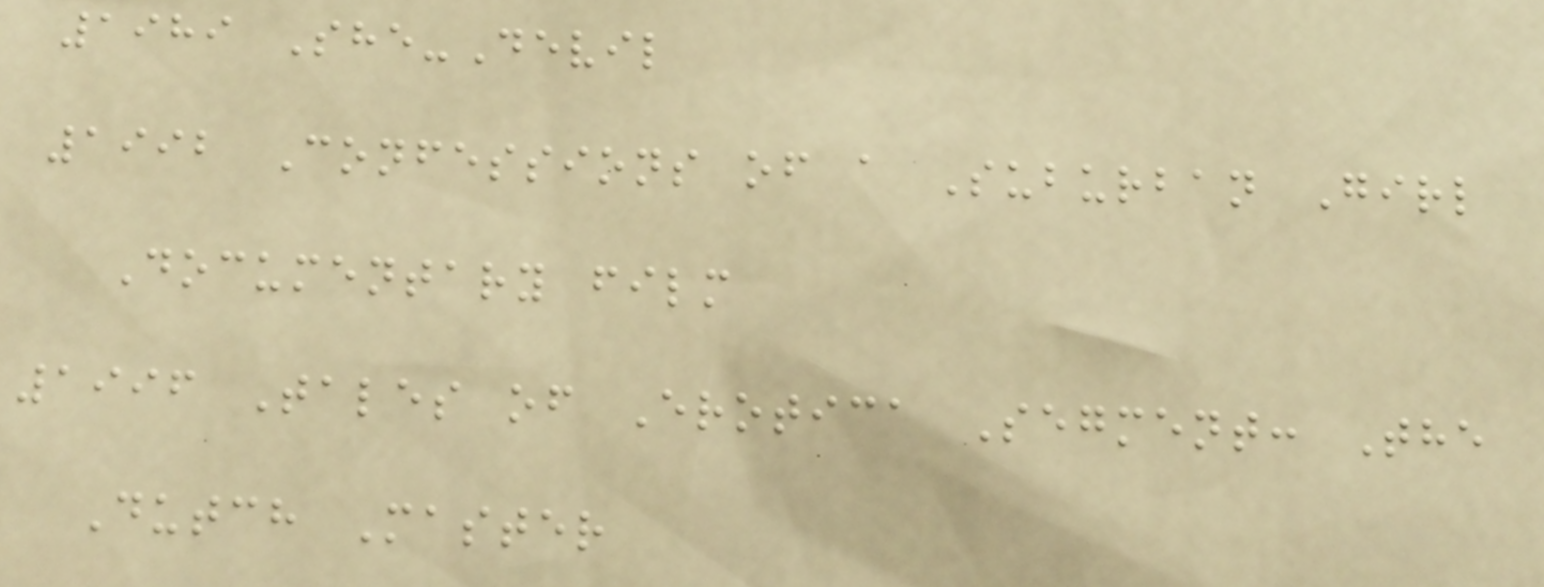1989 She-Devil
1992 Confessions of a Suburban Girl
Documentary film
1996 Tales of Erotica Segment: The
Dutch Master
